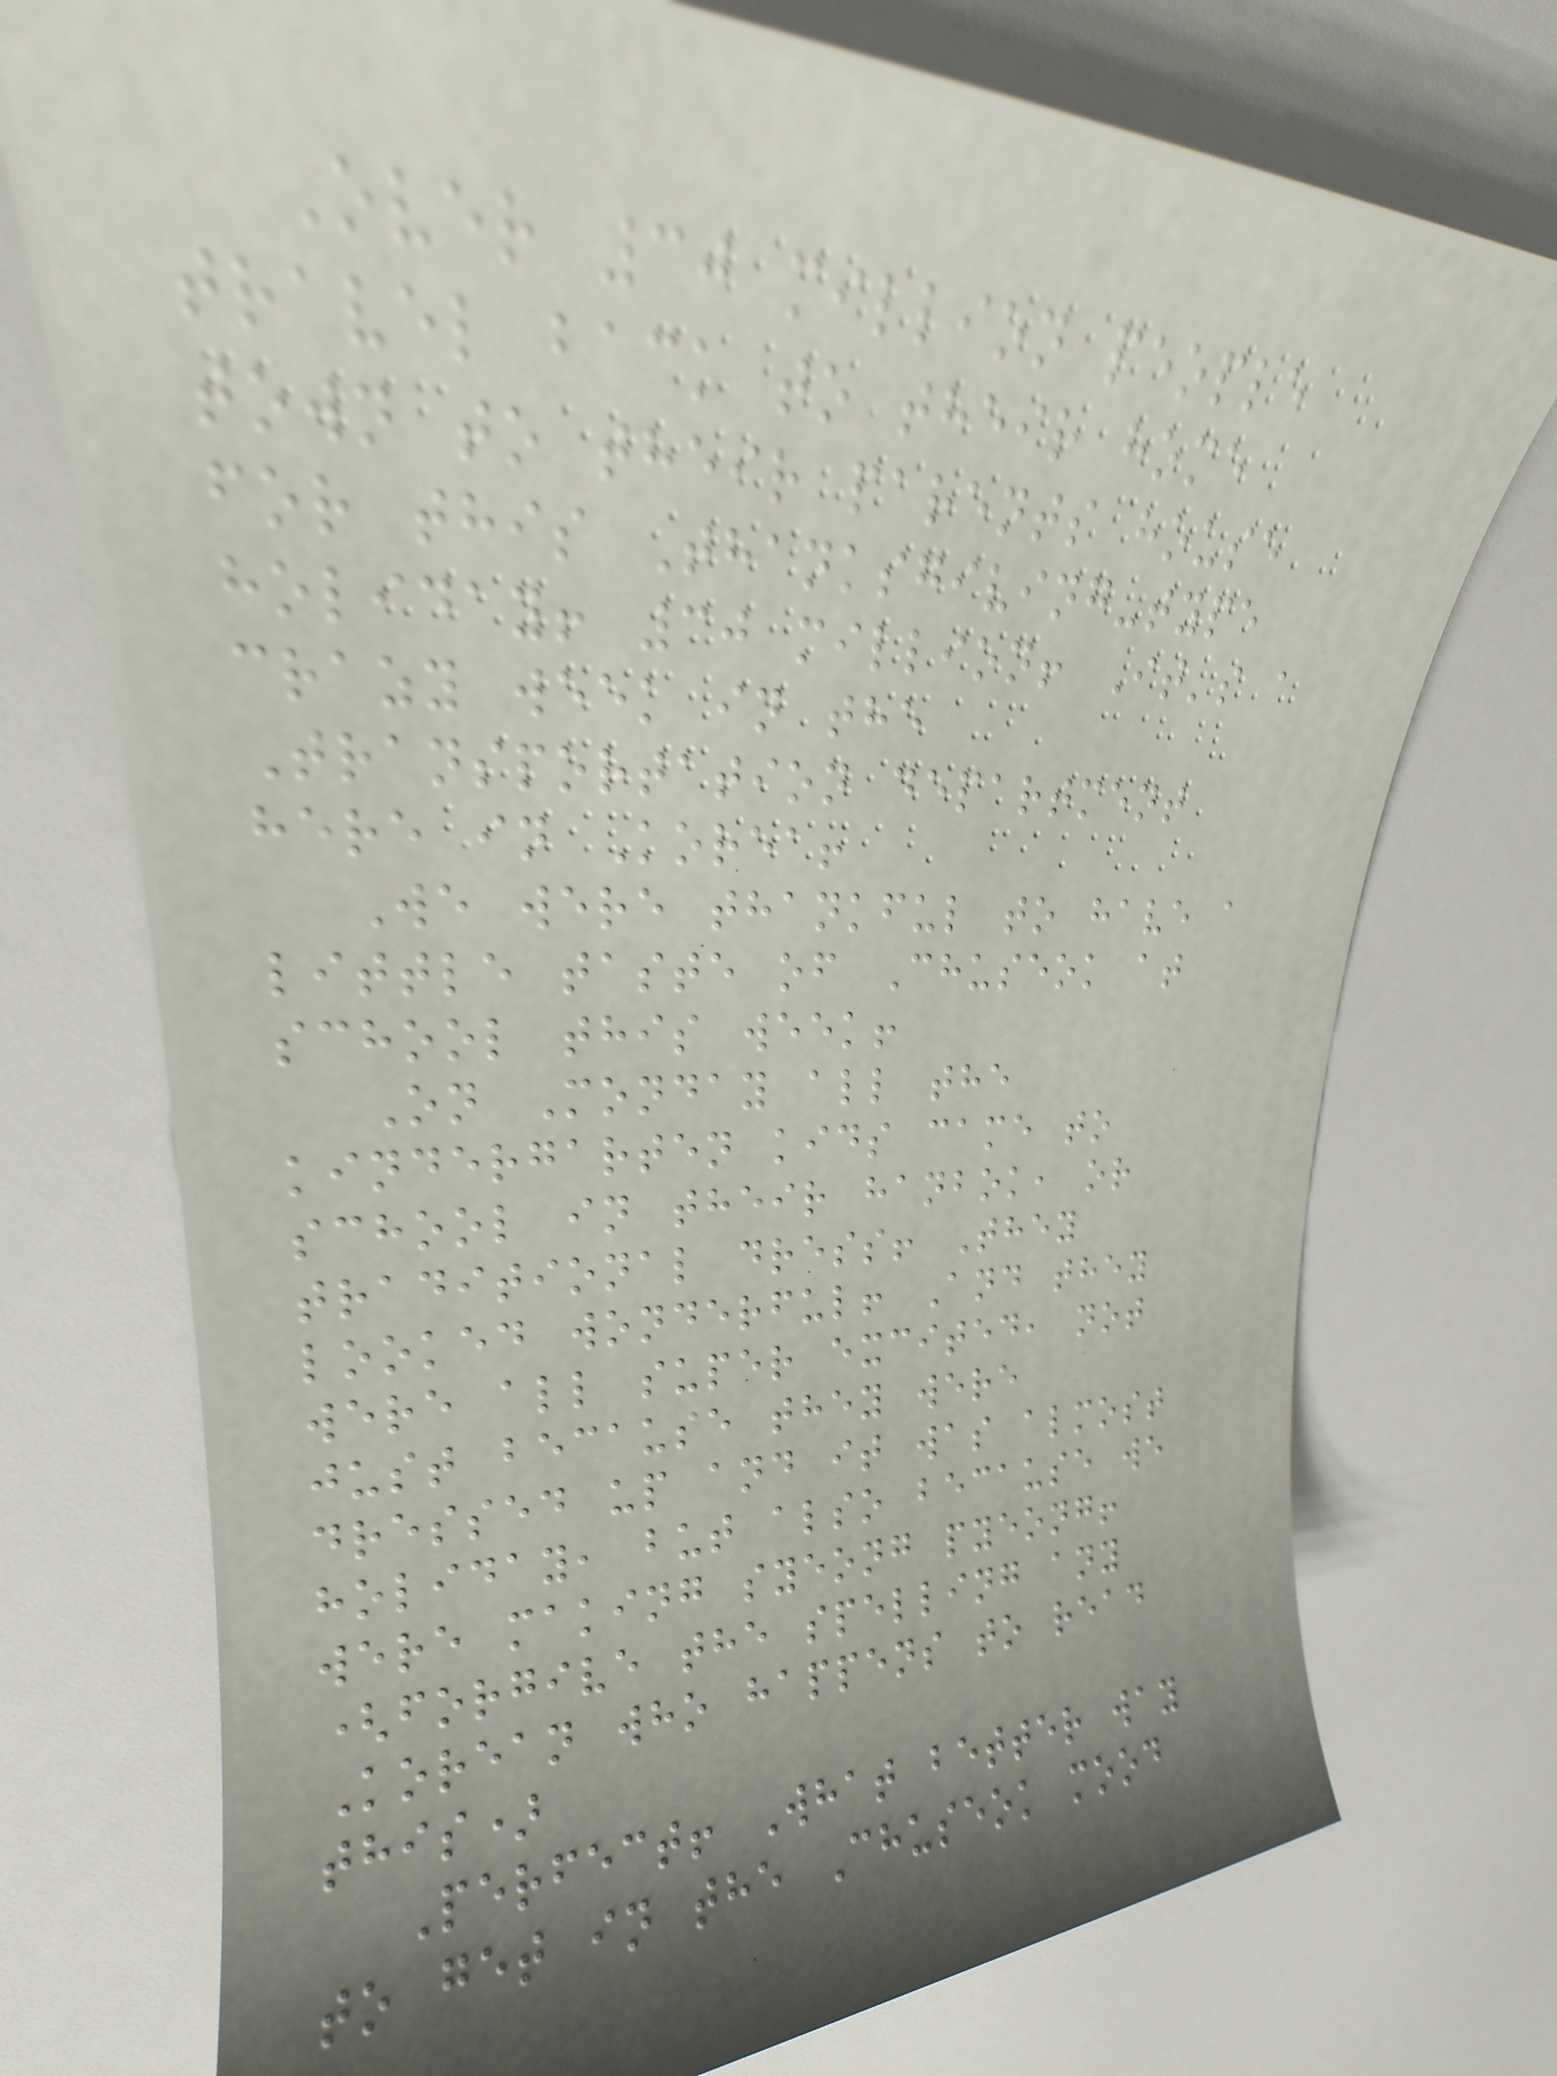Over 30 million people
travel back to their home
town to their parents house
for this Thanksgiving-type
holiday! 30 million! It's a
crazy week in the
Transportation department
here in Korea!
We were thankful to have a
little taste of Chuseok at
school this week!
On Monday all the
kindergarten kids came to
school in their hanbok, or
traditional dress! They
looked wonderful! And they
were all super excited, not
just because they were
dressed up and it was almost
holiday, but also because we
were making syeong pyeong!
(forgive the spelling any
Korean who happens to read
this)
Perfect! What better way
to get in the Chuseok mood
